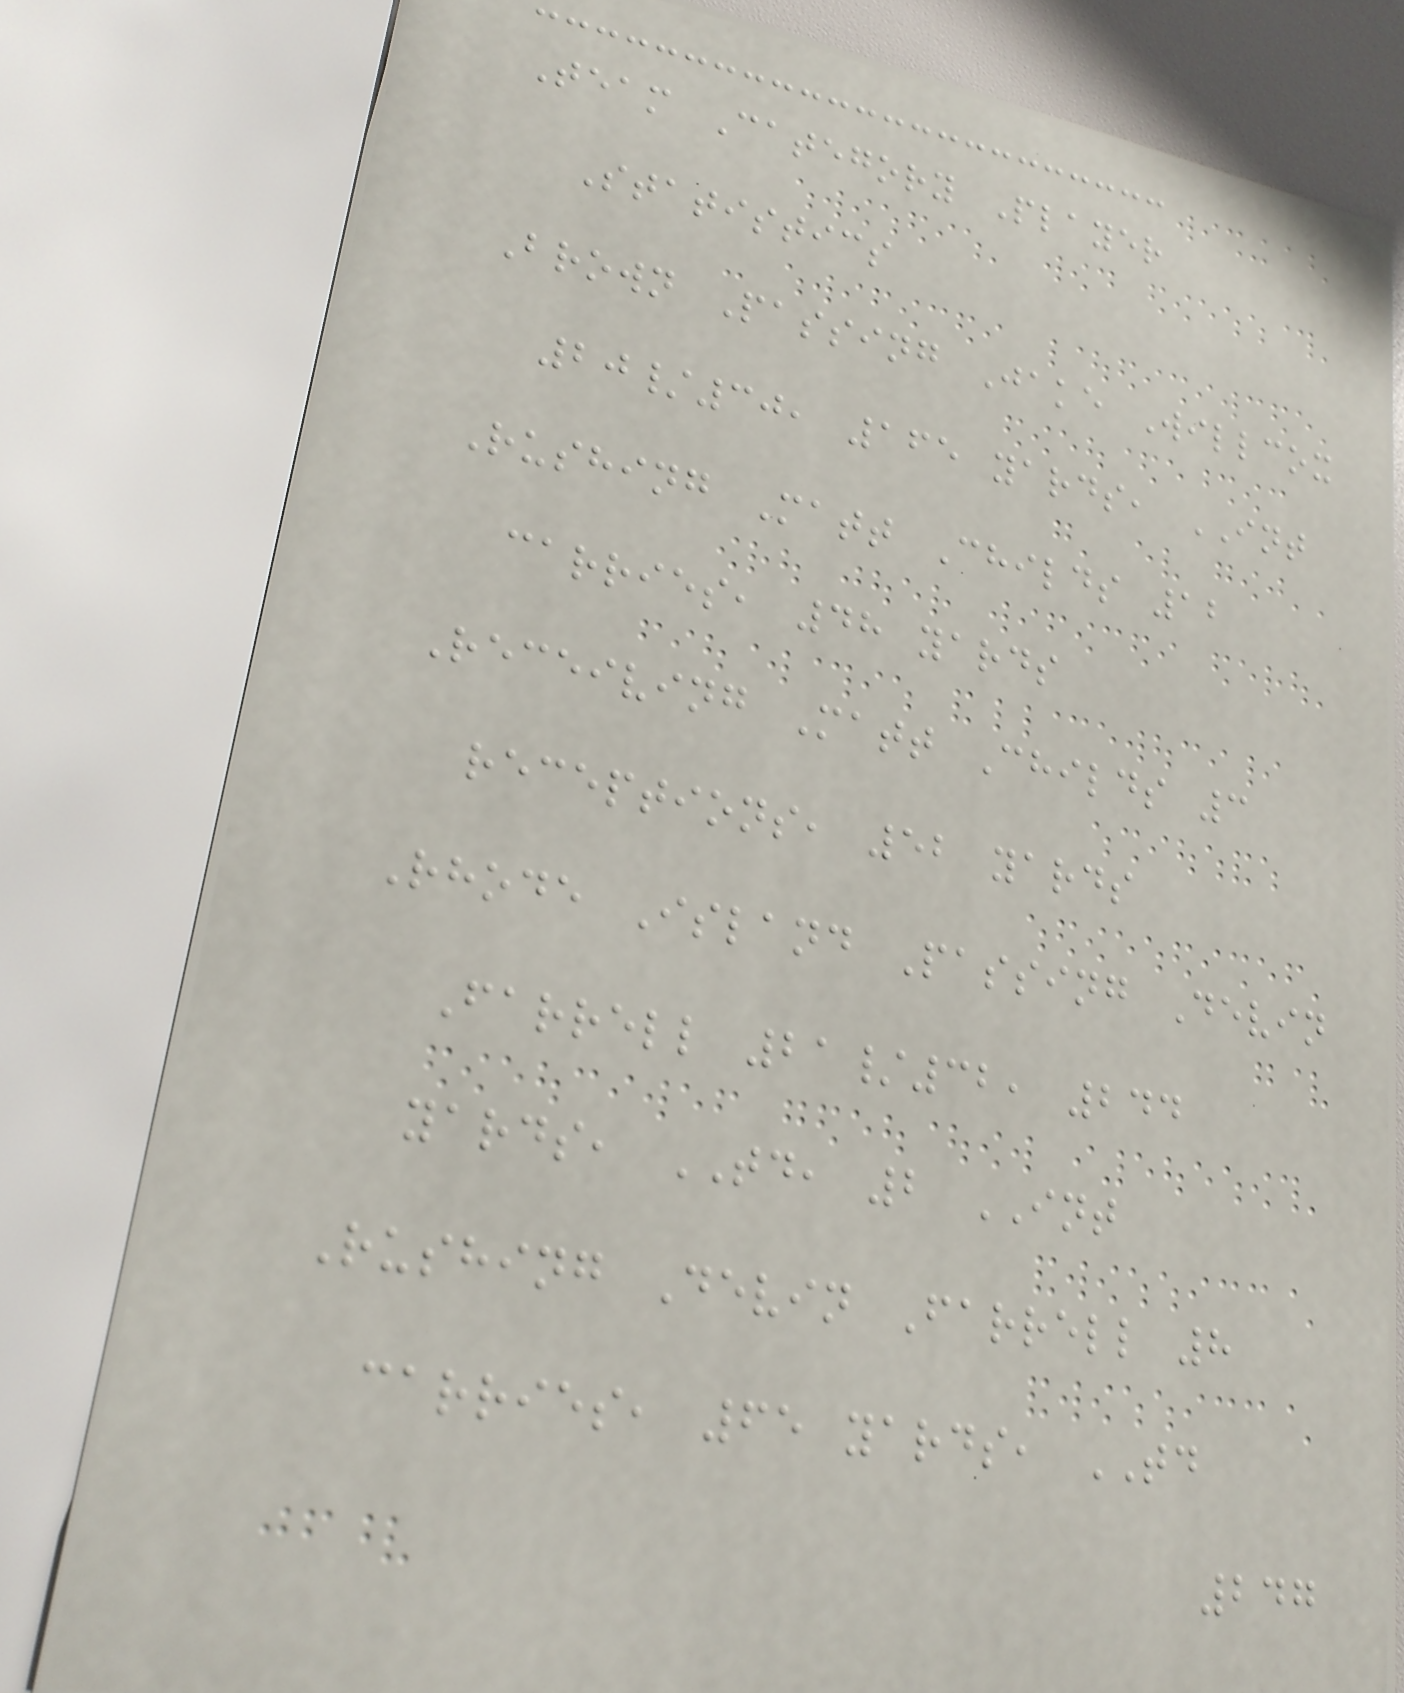Team Category Player
Statistics
Brown Passing Jake Willcox
20/30, 165 yards, INT
Rushing Matt Childs 12
carries, 48 yards
Receiving Matt Childs 3
receptions, 52 yards
Rhode Island Passing Devin
Farrell 21/32, 244
yards, TD, 2 INT
Rushing Devin Farrell 8
carries, 65 yards, TD
247
